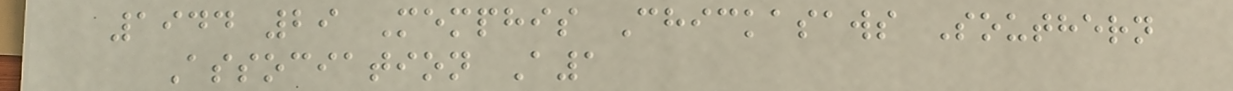1944 29 Memphis Chickasaws Southern
Association A1
